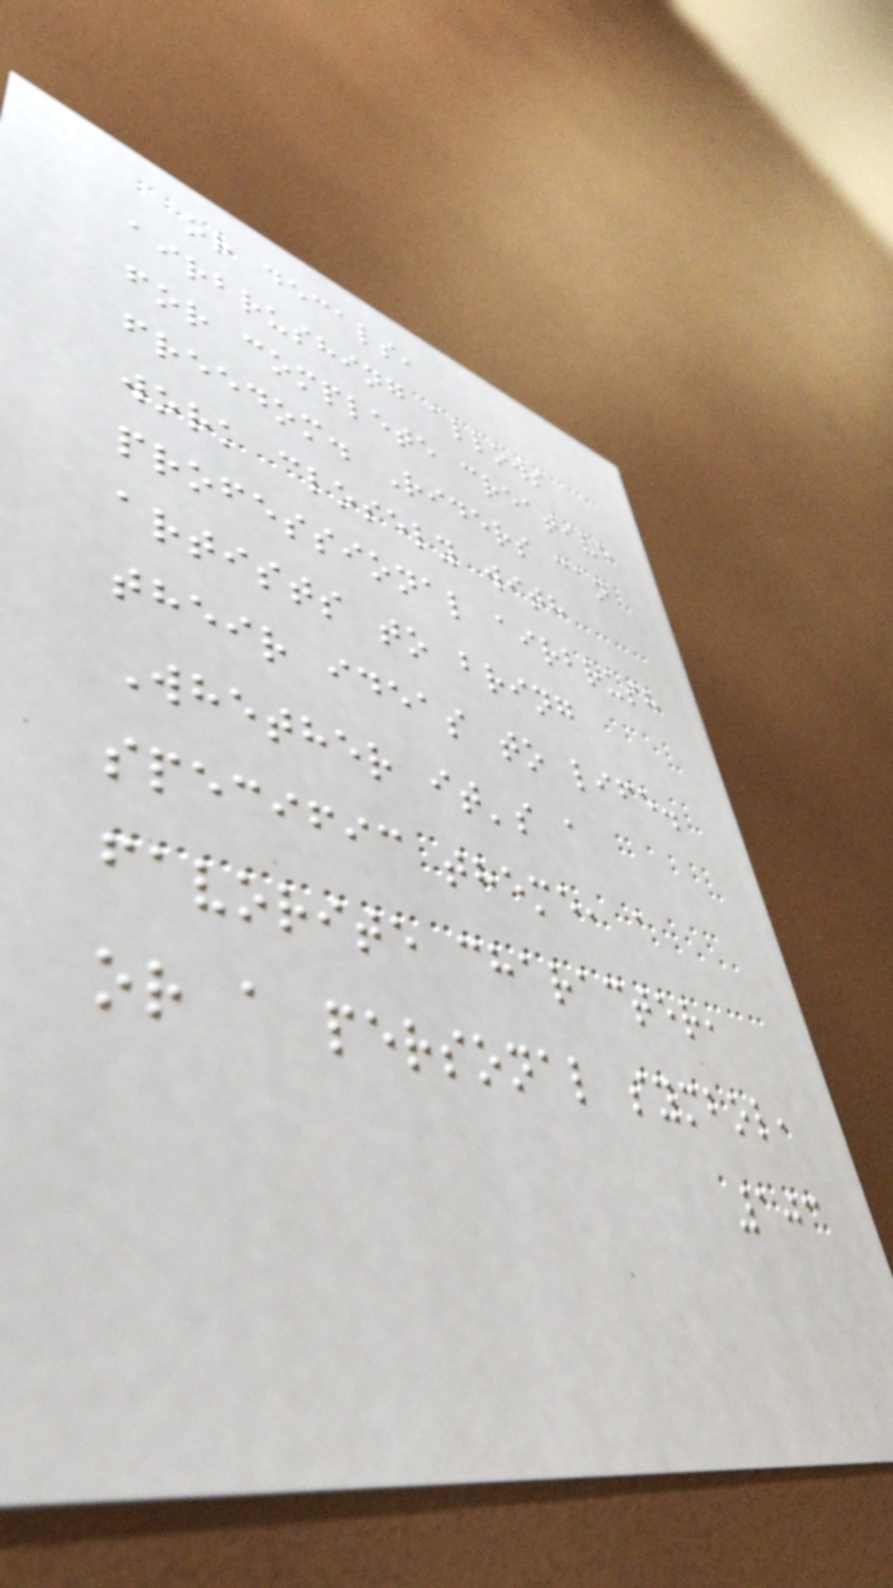or decals,
airbrushing allows
for complete creative
freedom. Riders can
work closely with
professional airbrush
artists to bring
their ideas to life.
Whether it's a
specific theme, a
favorite character,
or a personal symbol,
103
